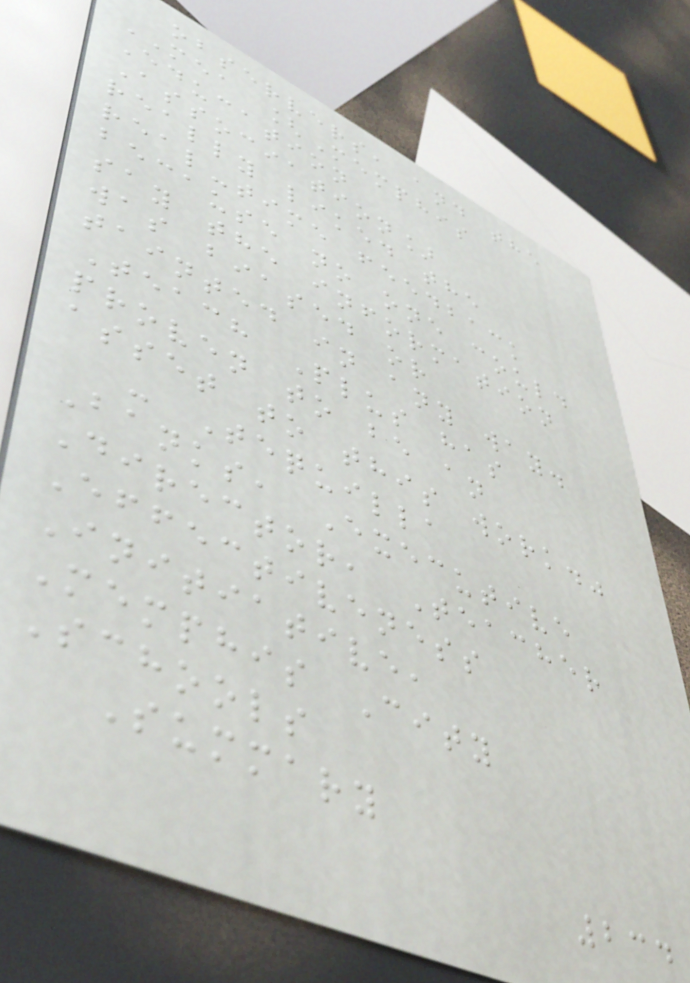observers, and the
MEA [Memphis
Education
Association]
really liked the
real-time feedback
because no one could
say the information
was biased or
tainted in any way.
Teach Plus has
proven to be an
asset to this work."
- Tequilla
Banks, Executive
Director, Teacher
Effectiveness
Initiative,
Memphis City
Schools
Summary
234
